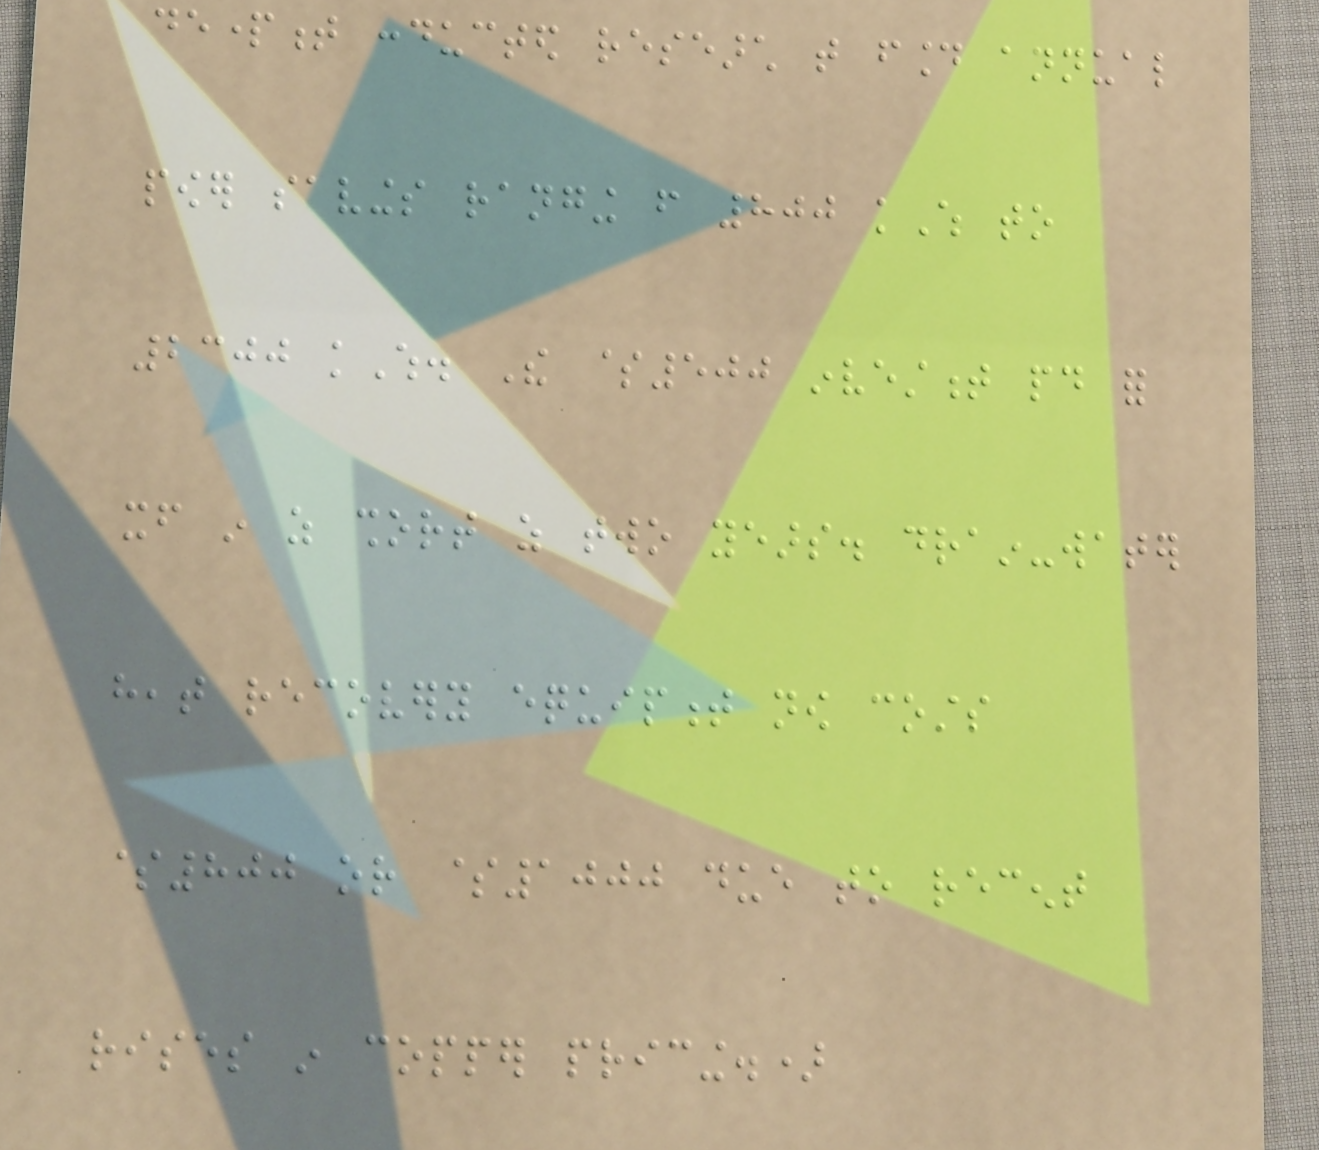department conducted research that found annual
power savings ranging from 800 kWh to
2300 kWh. The $500 investment paid for
itself in as short as two years. drain-water
heat recovery equipment now costs
$800 or $1000 due to recent
rises in copper pricing.)
